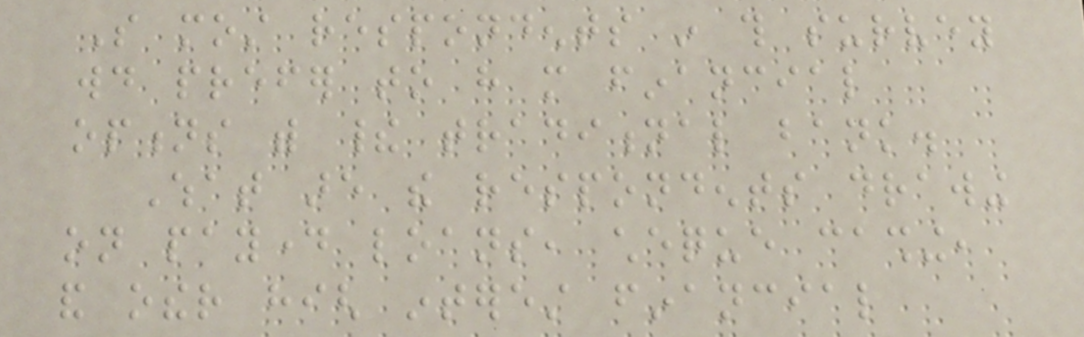So most respondents in this survey
would prefer to have more financial
options with their traditional bank.
What are the respondents drawing
on payday loans, cheque cashing,
and other high interest financial
